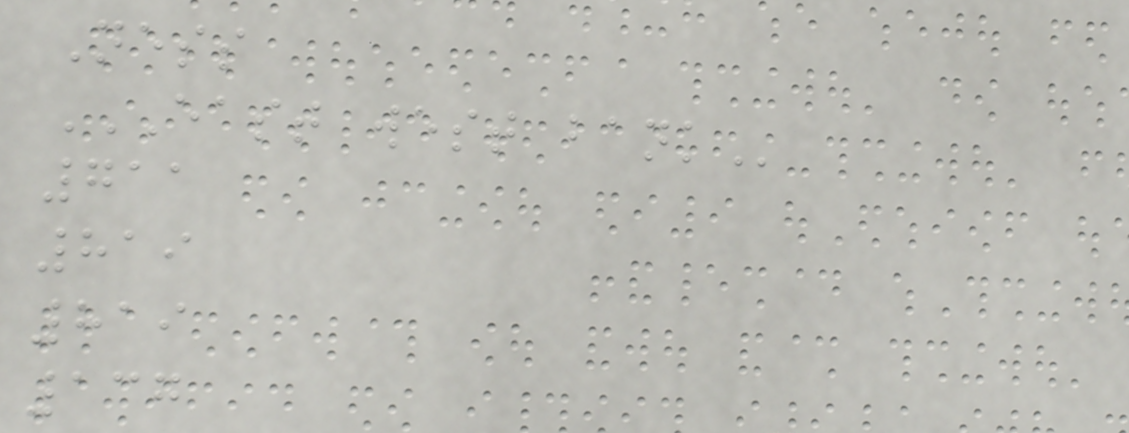Ness
EAST WEST BANK
711
819
819
137
